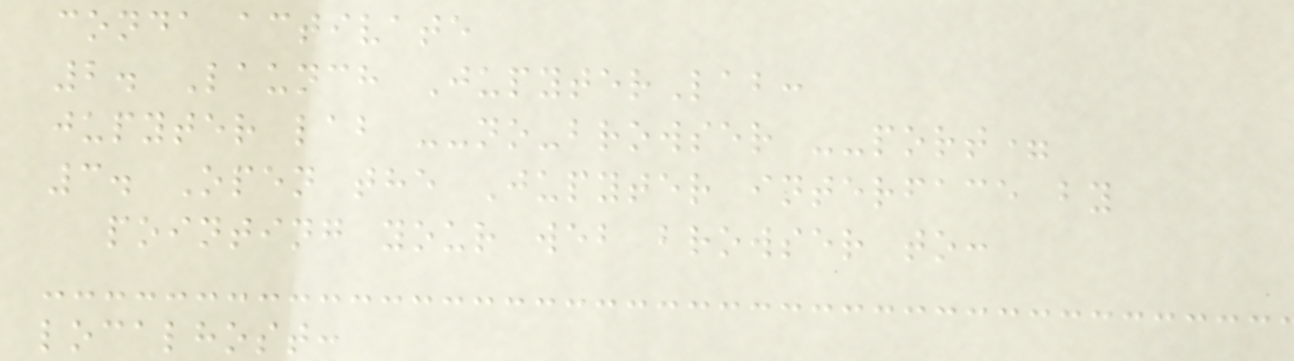conda activate
2. Launch JupyterLab:
jupyter lab --no-browser --port=
3. Open the Jupyter interface by
pointing your web browser to:
localhost:
